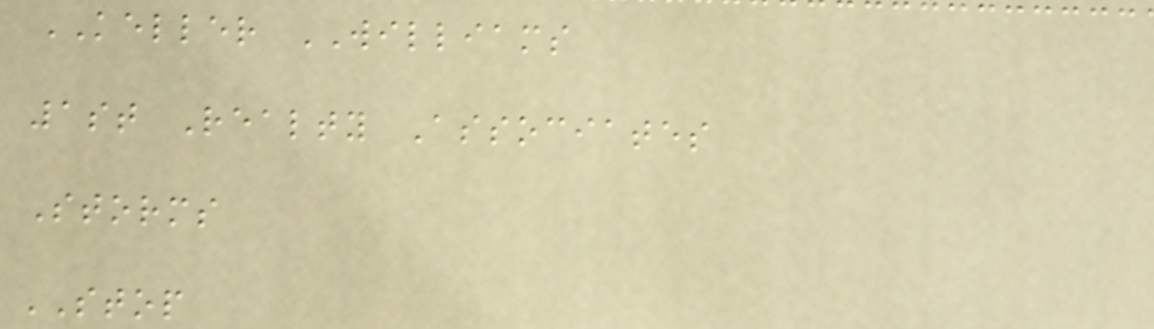KELLER WILLIAMS
1st Realty Associates
Storms
STOP
